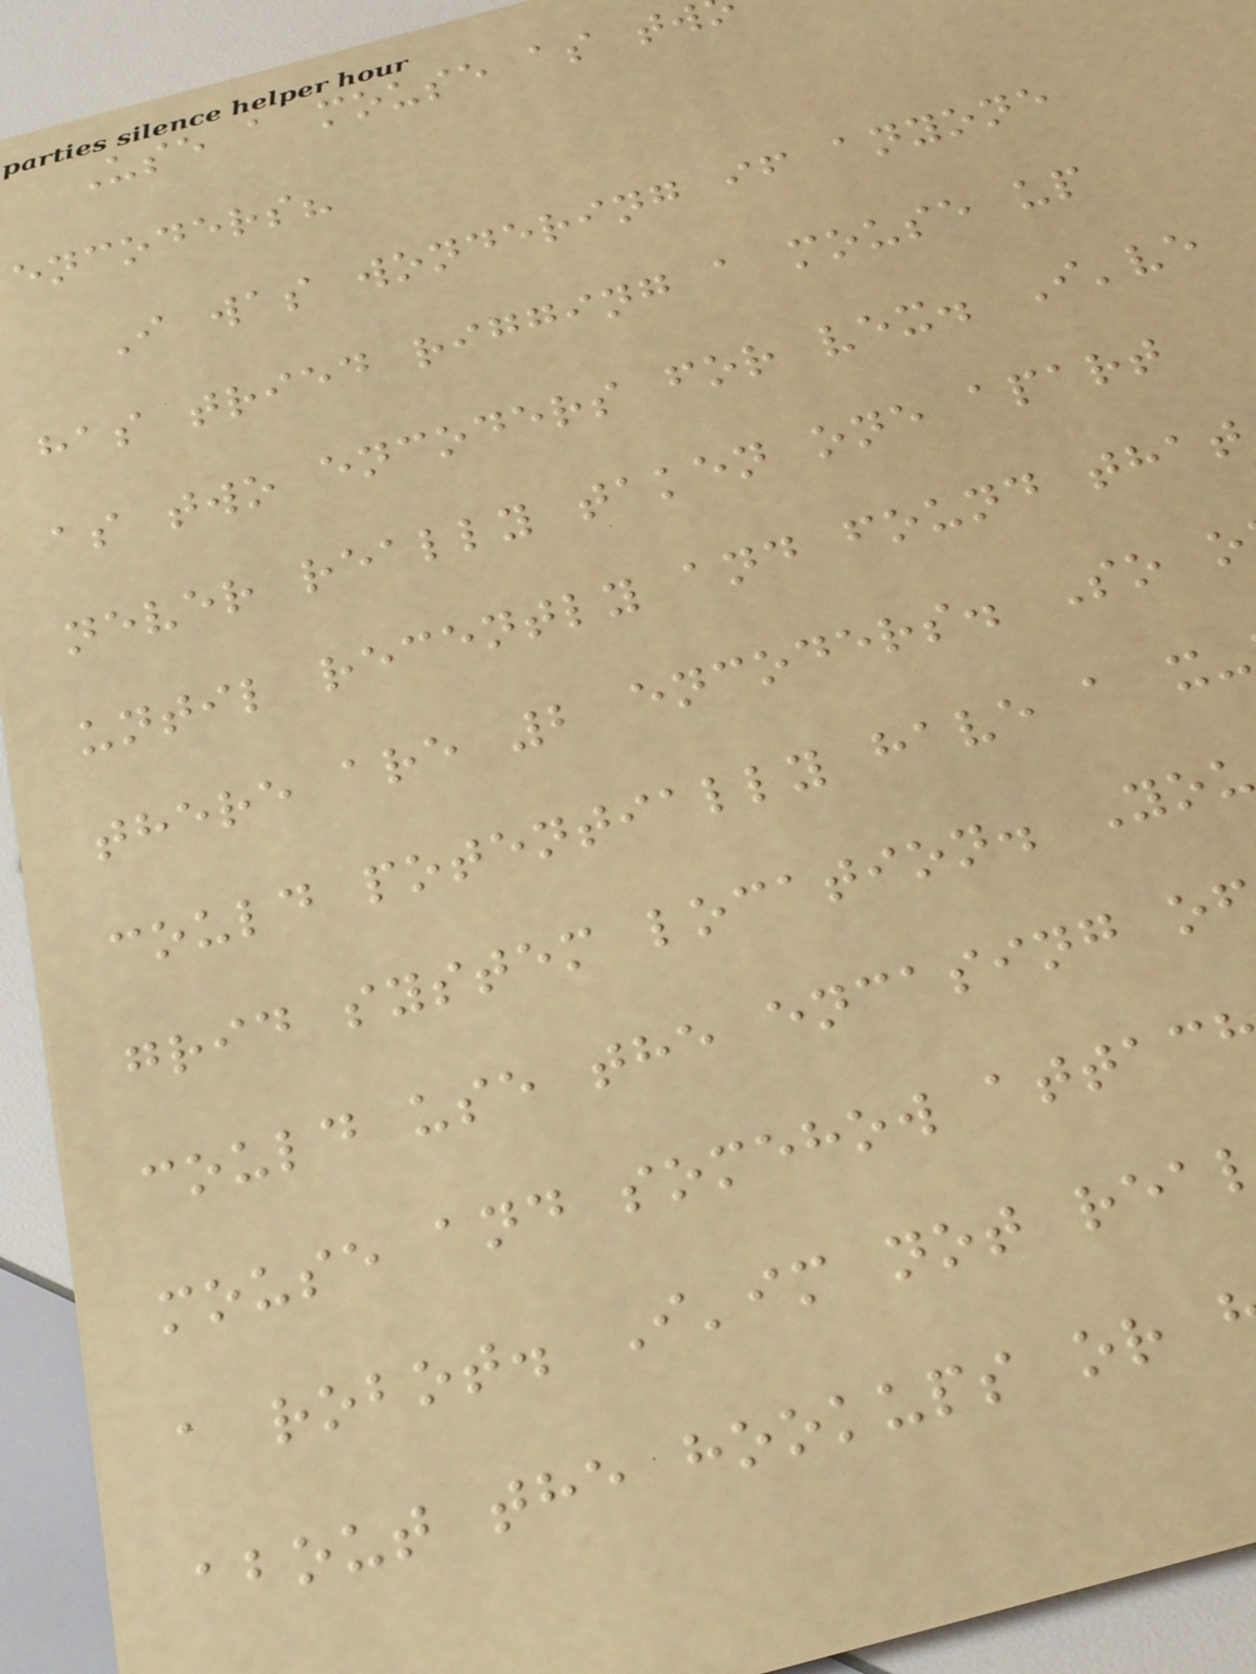Use a mouse as tw
encoders?
I was wondering if anyone
has tried rigging a mouse up
as two encoders for vex. I've
never really taken one apart
until recently and found that
there are 2 encoders. So o
could potentially have a x-
grid system location. You
could use the encasing o
mouse and somehow attac
a robot. I'im not rea
about the hookups or
